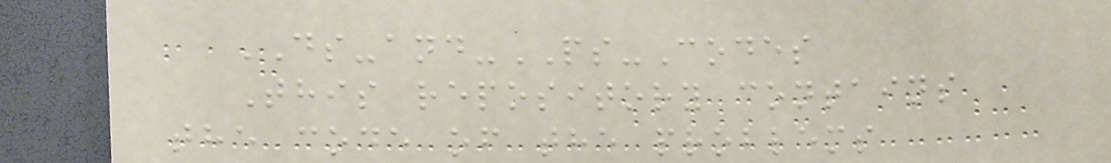DS-and-PS-Codes
This repository contains
the code of the problems
